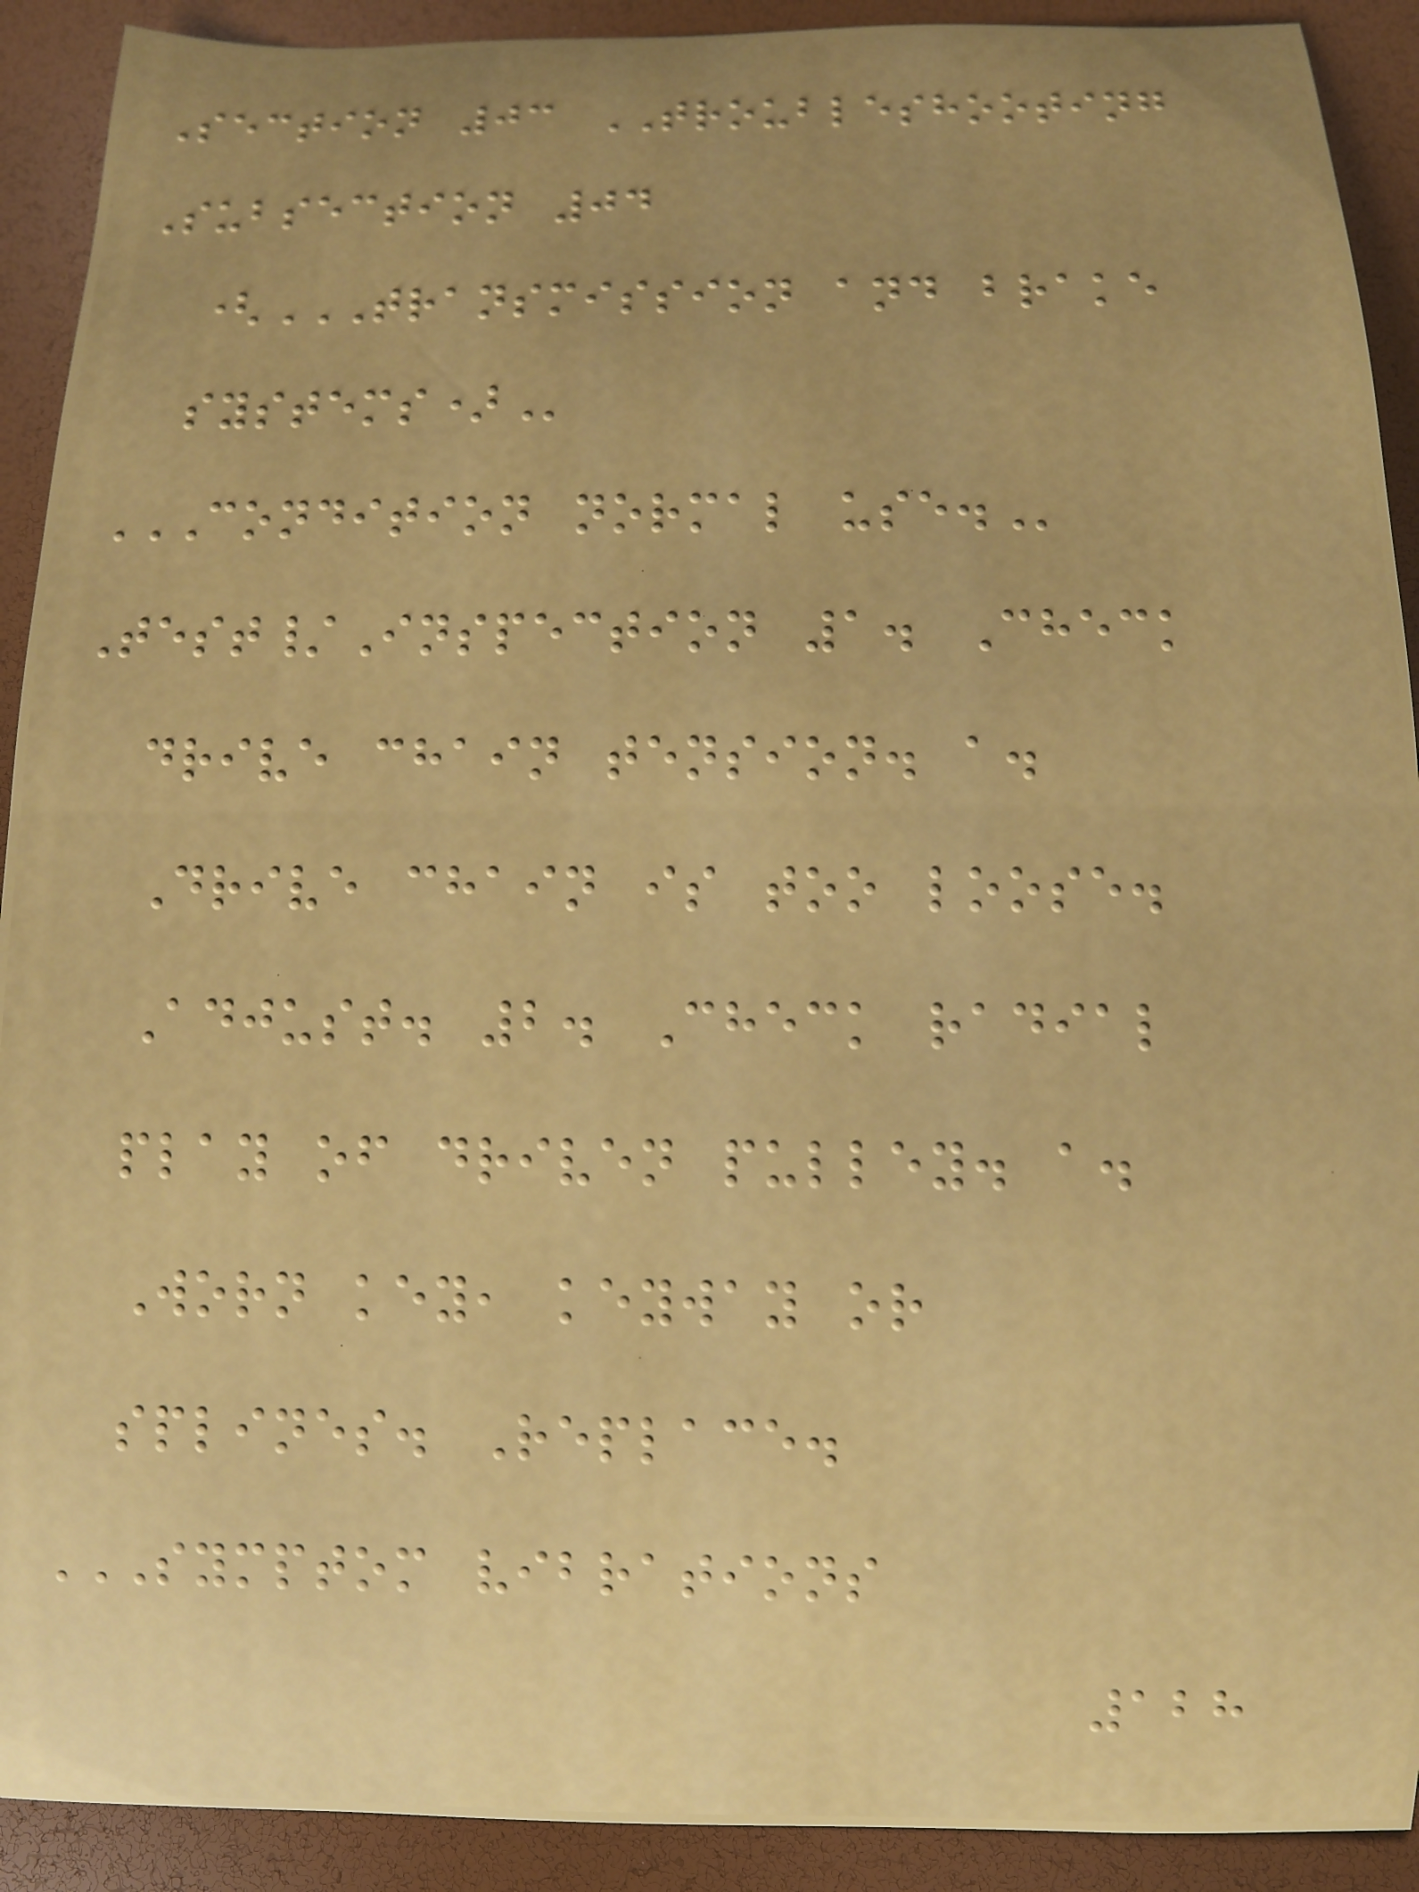Section 03 TROUBLESHOOTING
Subsection 04
(TRANSMISSION AND BRAKE
SYSTEMS)
CONDITION NORMAL USE.
Test/Inspection 1. Check
drive chain tension. a.
Drive chain is too loose.
Adjust. 2. Check radial
play of driven pulley. a.
Worn key, keyway or
splines. Replace.
SYMPTOM VIBRATIONS
128
